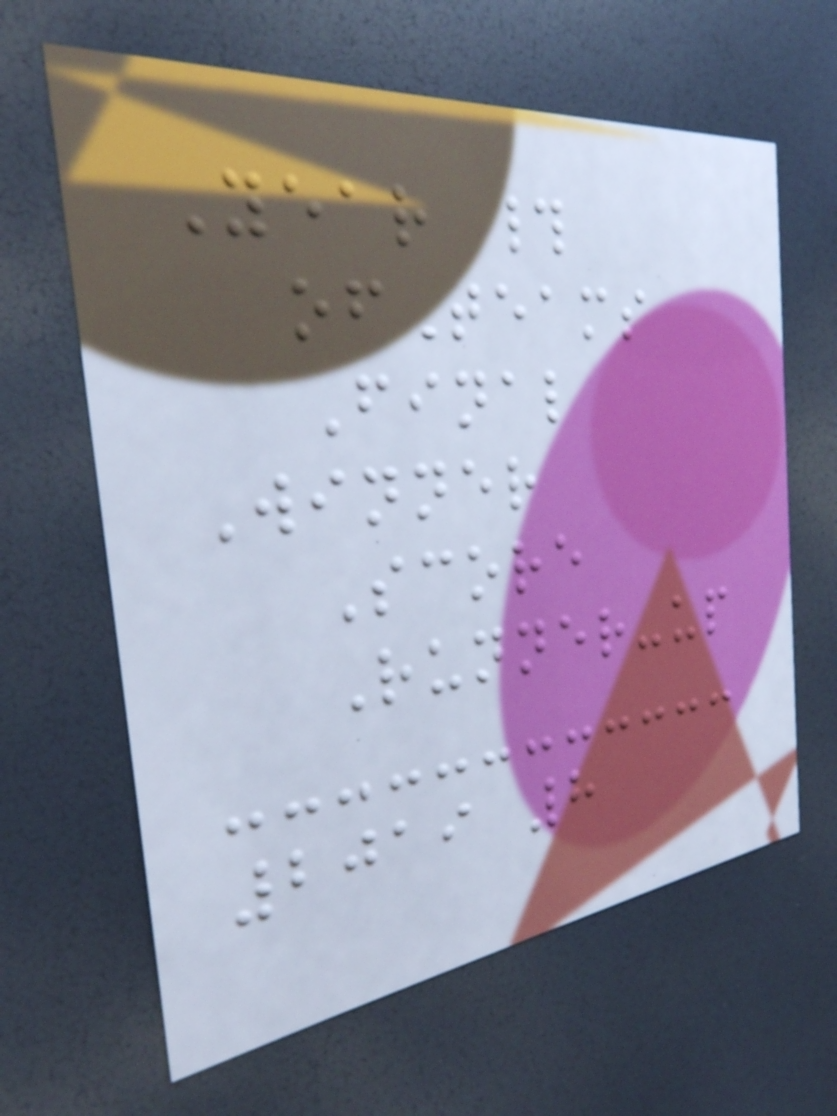Year #
ofTeams
Final
Winner
Score
Runner-up
2019 8
